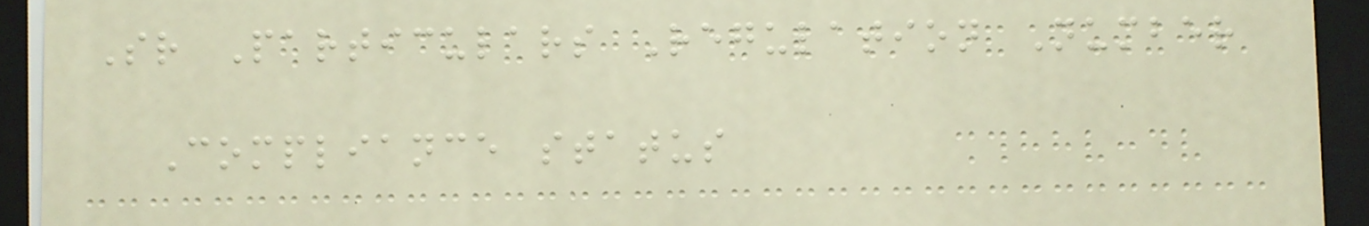Sr Particulars Regulation Number
Compliance status
